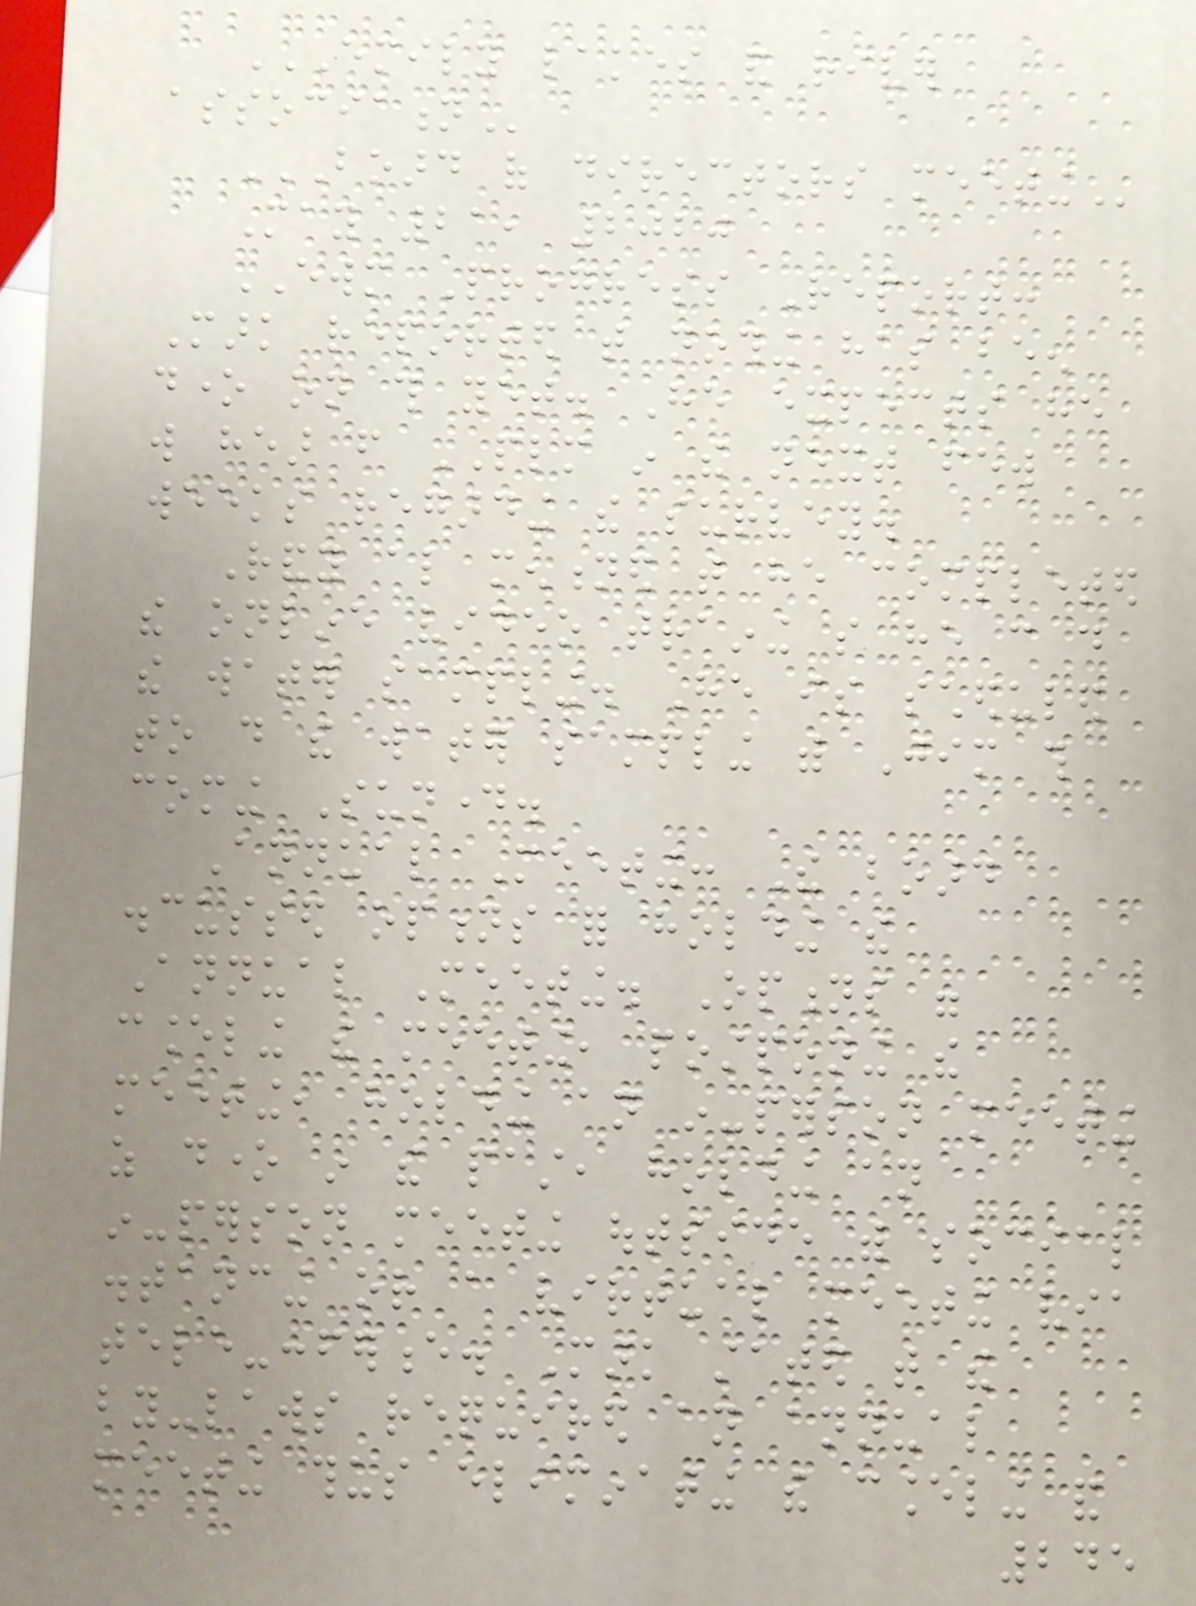EMILY LAKES AND RIVER
ASSOCIATION
BOARD OF DIRECTORS MEETING
May 21, 2020
EWM Progress Report:
Mark reported that nothing has been
done on this yet. He expects he
will hear from PLM in the next few
weeks regarding the survey.
Randy also mentioned that he completed
the online video training so he can do
the water sampling. He is scheduled
to do the water sampling with Jim this
coming Sunday.
Annual Meeting: The board
discussed options for holding the
Annual Meeting. Options were
canceling the meeting, postponing the
meeting, holding an in-person meeting
as done in the past, holding an
in-person meeting outside with social
distancing or a virtual meeting via
tele-conference. Mark stated that the
by-laws required an annual
meeting thus eliminating the canceling and
245
